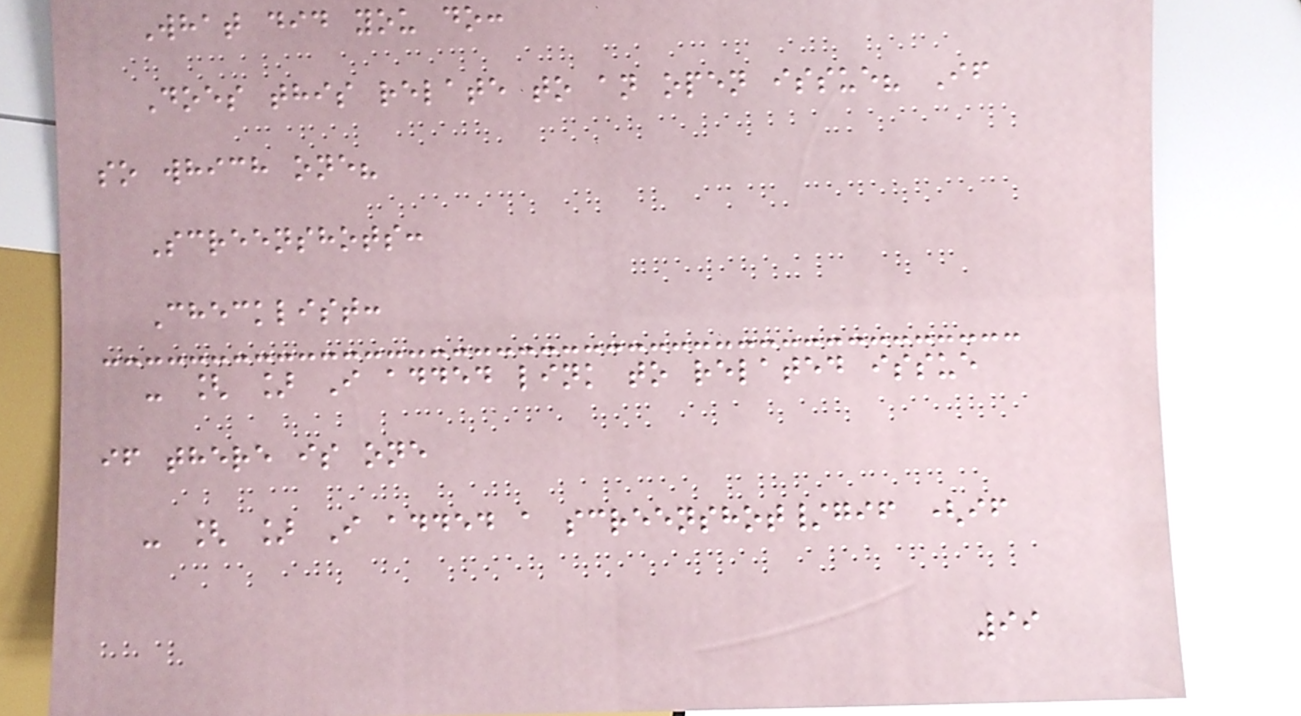What did you do:
Does this relate to an open issue? If
so which one?
Screenshots:
Checklist:
- [ ] I added link to related issue
if there is one
- [ ] I added a screenshot/gif (if
99
